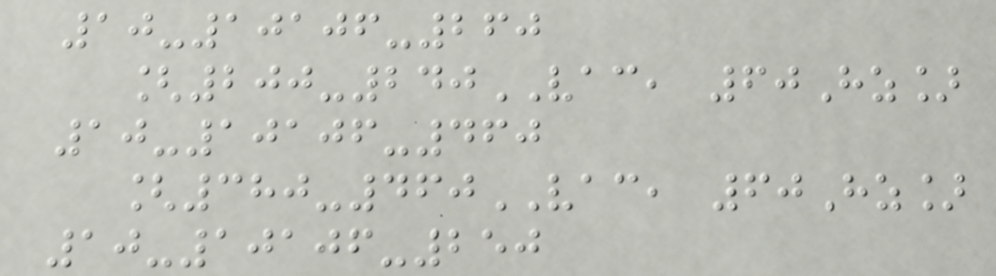10-10106-260
[200-240VAC, 60Hz]
10-10106-460
[380-460VAC, 60Hz]
10-10106-250
